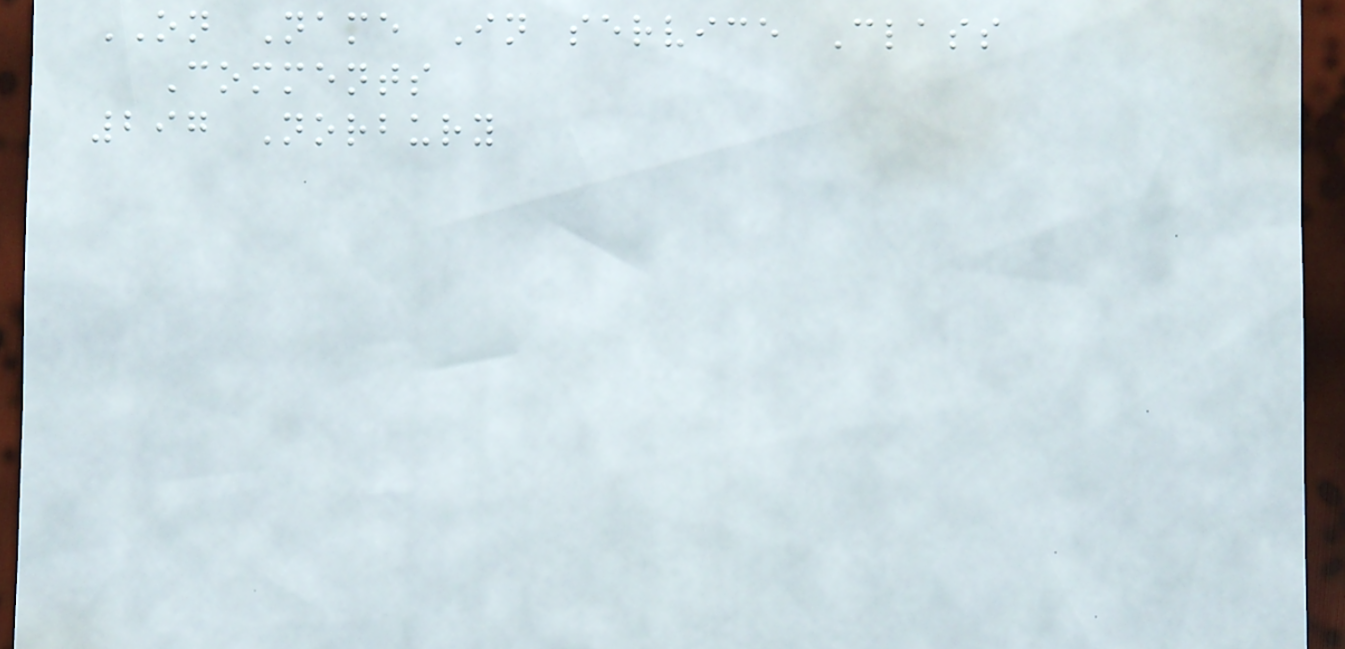ON Name In service Class
Comments
297 Norbury
